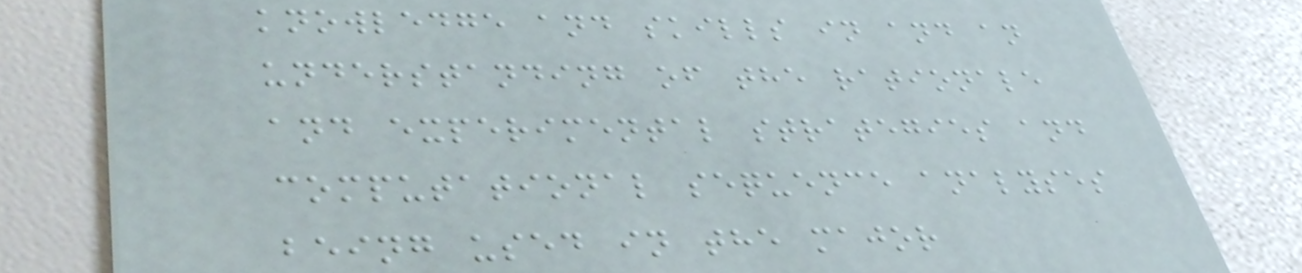knowledge and skills in and an
understanding of the rationale
and experimental strategies and
computational sequence analyses
being used in the major
